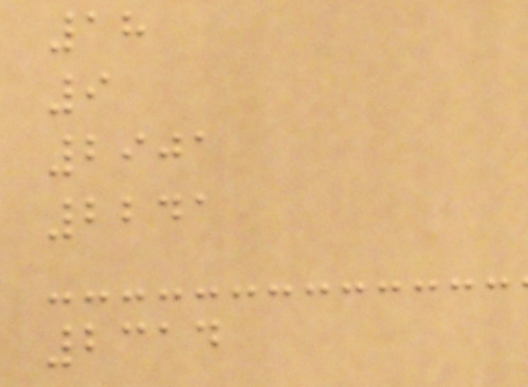18
9
2901
2241
2314
